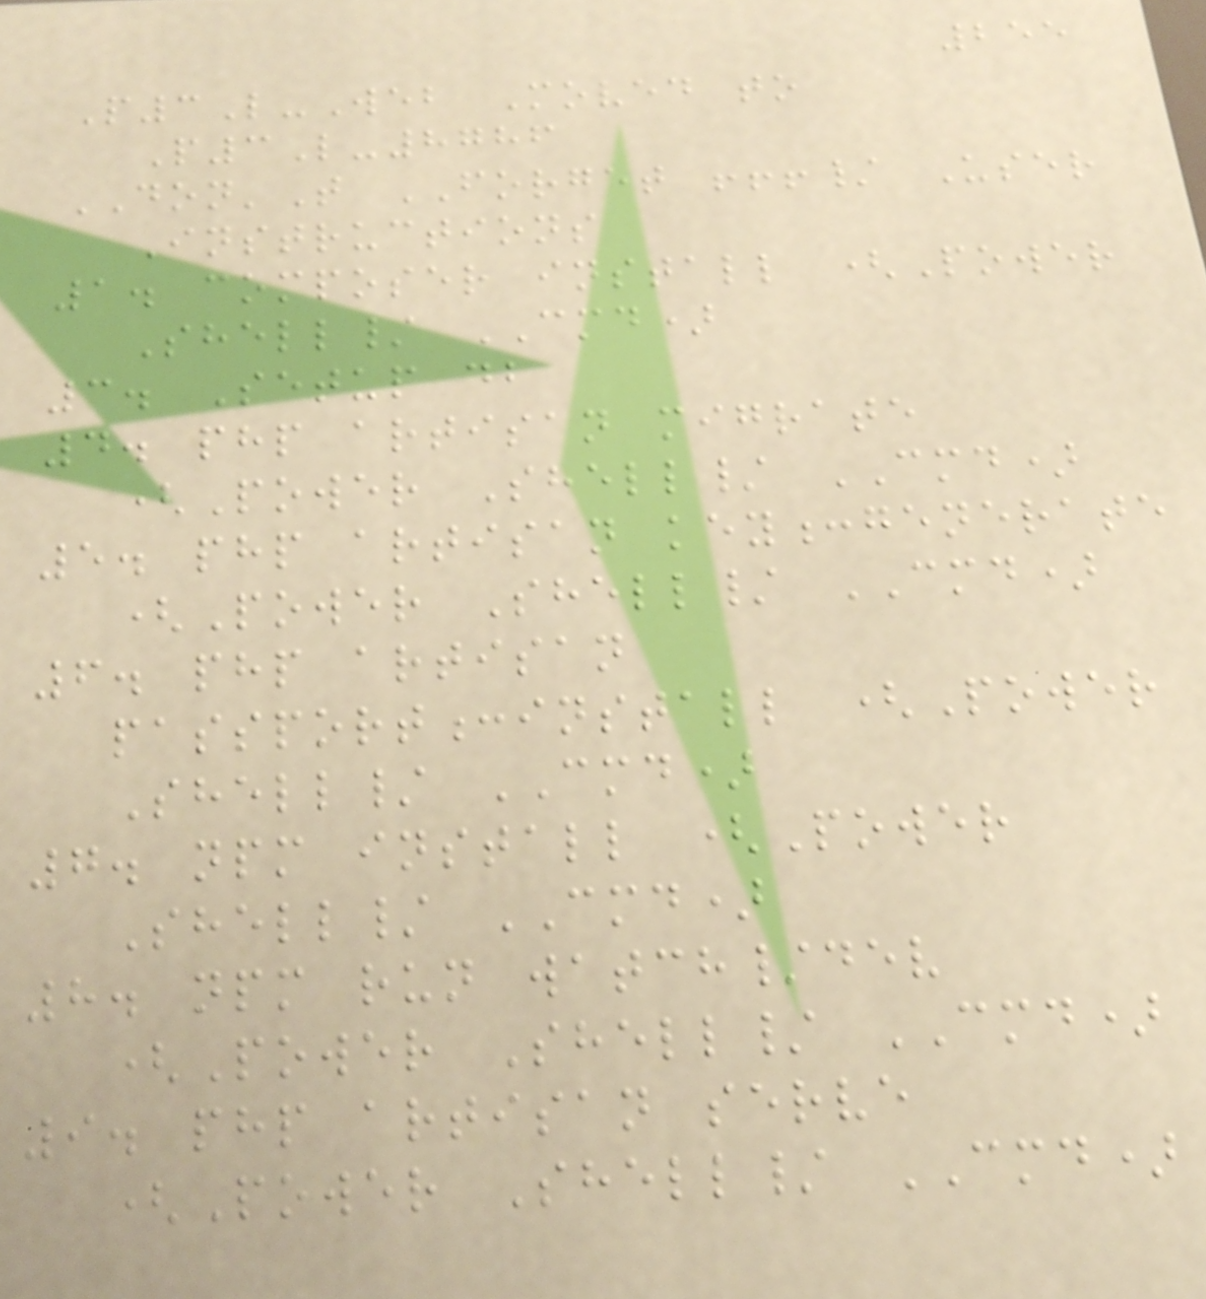255
P3L-Web Moved to
P3L-8786
DON'T FORGET !!!/ User
Instructions
1. composer install (Power
Shell/ CMD)
3. Setup db
4. php artisan migrate
(Power Shell/ CMD)
5. php artisan key:generate
(Power Shell/ CMD)
6. php artisan
passport:install (Power
Shell/ CMD)
7. npm install (Power
Shell/ CMD)
8. npm run watch/dev
(Power Shell/ CMD)
9. php artisan serve
(Power Shell/ CMD)
